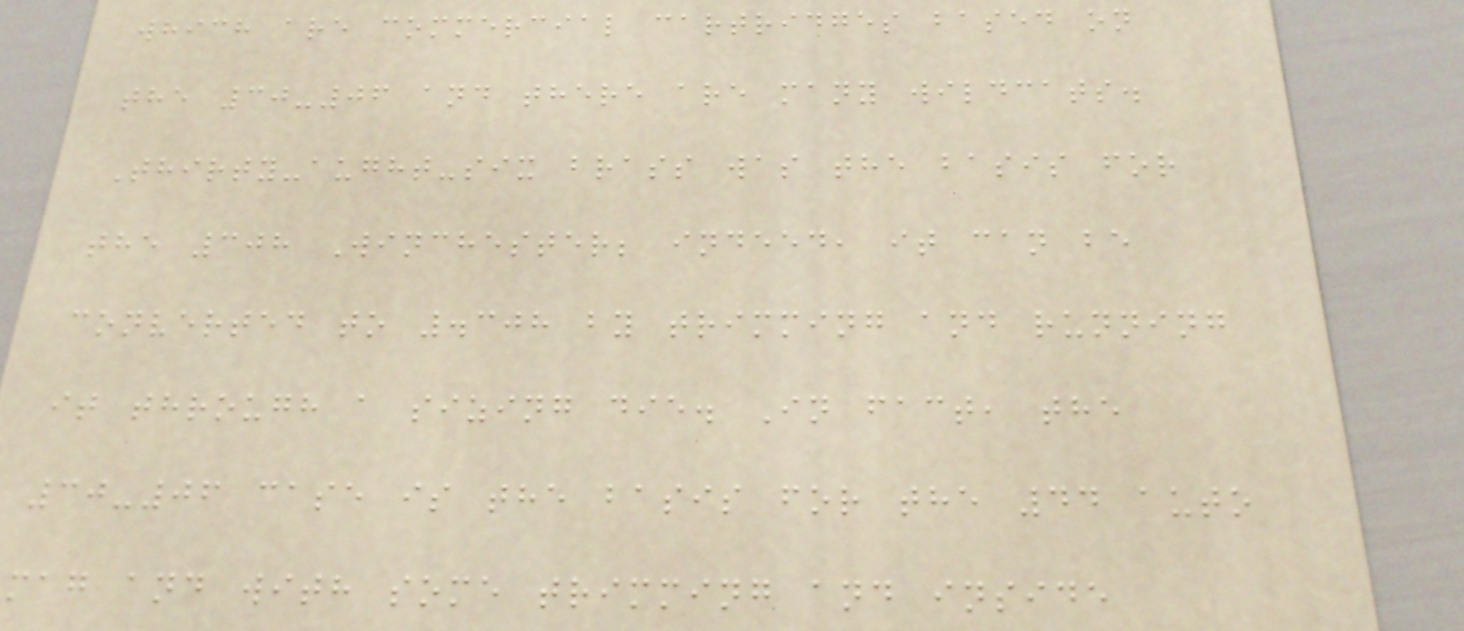which are commercial cartridges based on
the 30-06 and there are many wildcats.
Thirty-aught-six brass was the basis for
the 308 Winchester; indeed, it can be
converted to .308 by trimming and running
it through a sizing die. In fact, the
30-06 case is the basis for the 44 auto
mag and with some trimming and inside
